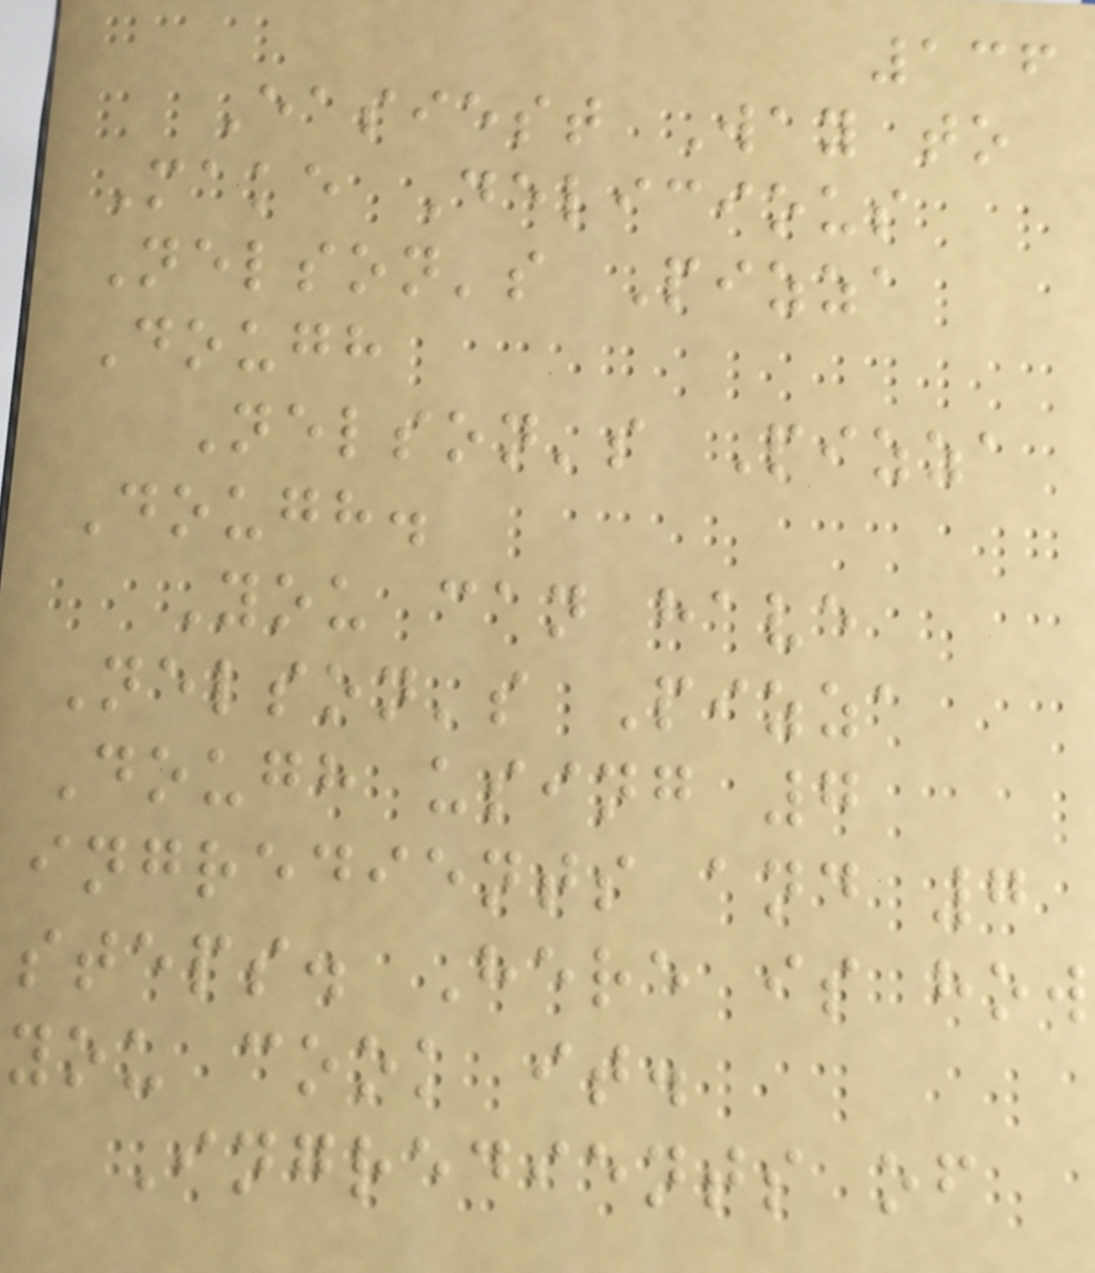136
Easiest Way to
Make Delicious
Nelson's Pizza
Dough
Nelson's Pizza
Dough.
You can have
Nelson's Pizza
Dough using 7
ingredients and 7
steps. Here is how
you cook it.
Ingredients of
